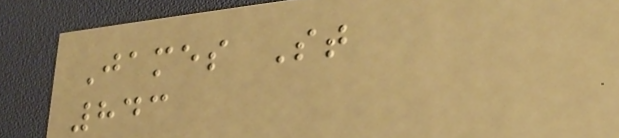James St
843
